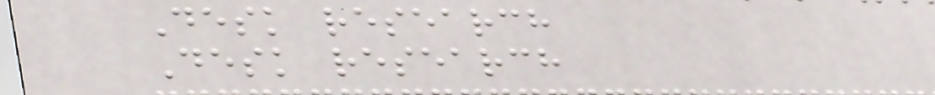Desk research
Desk research
